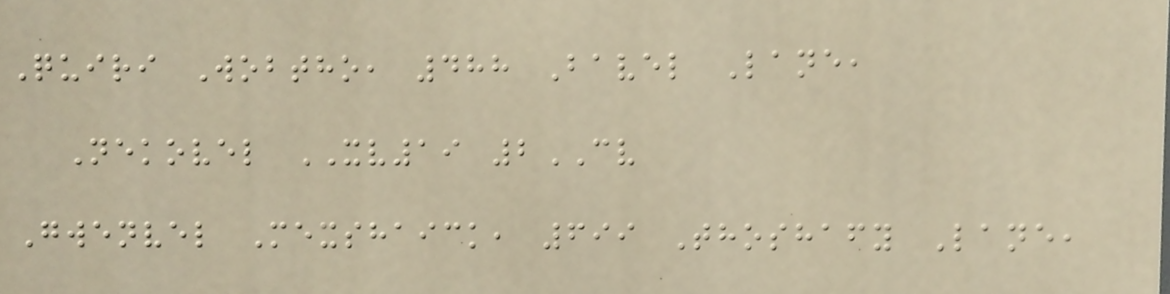Quiri Wobtho, 488 Bavel Lane,
Nekovel XV19 2CV
Gwenvel Mexshaick, 699 Thoshafy Lane,
